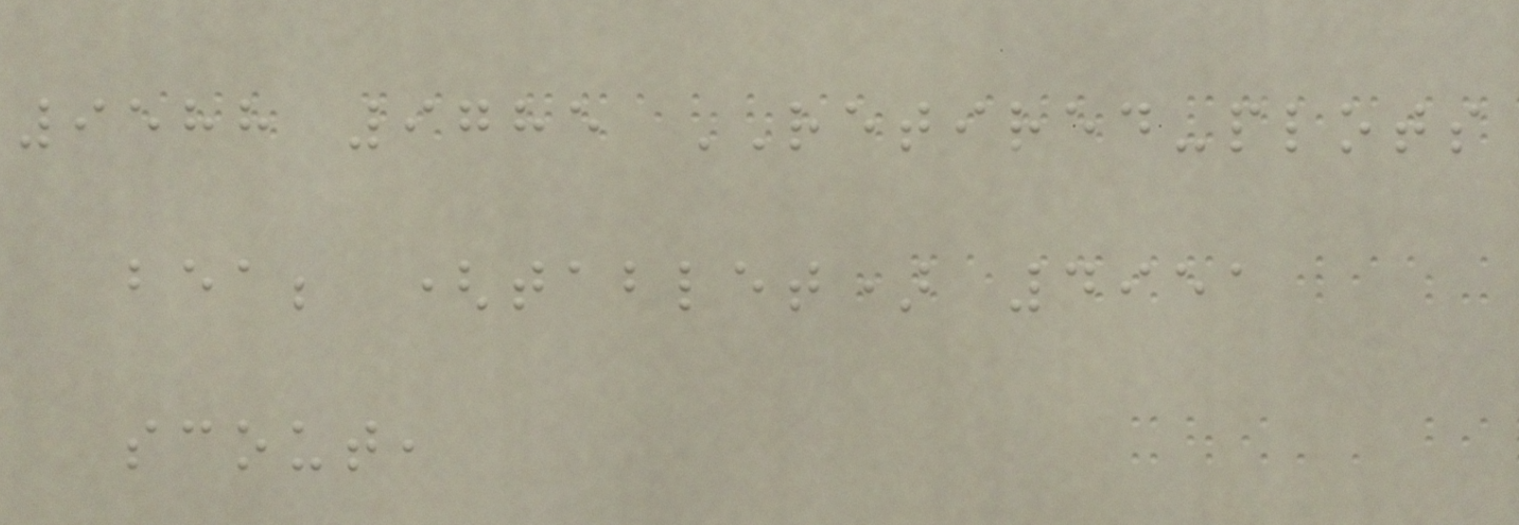9588 9785 RETIRED-plots
bea; (tablet) 4951
scout,
